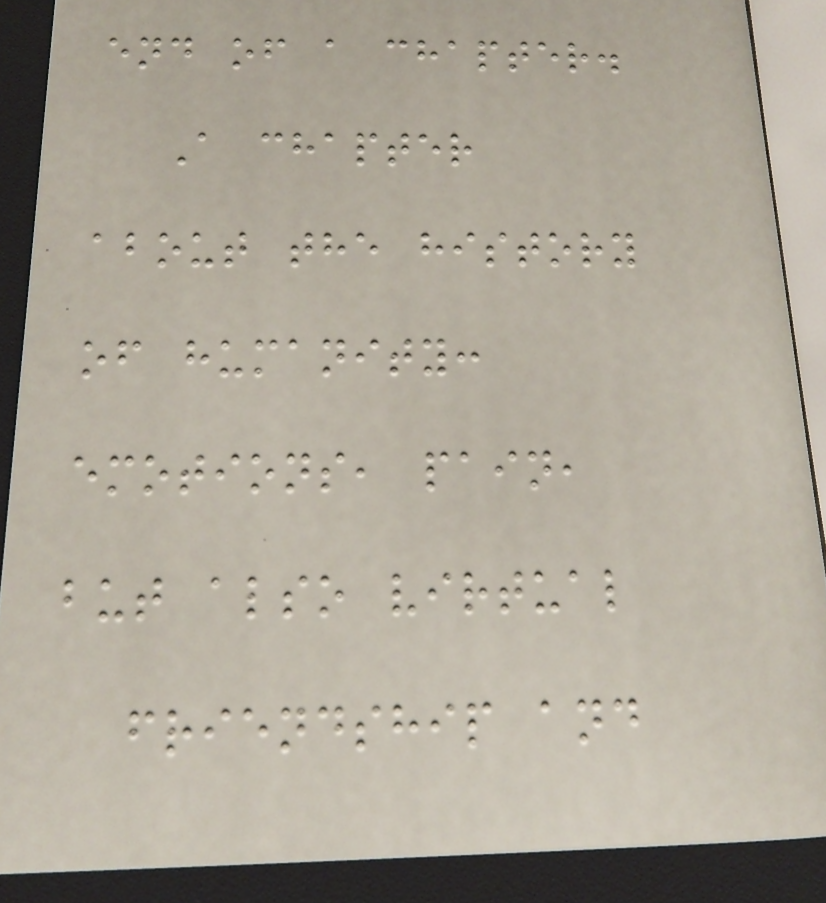end of a chapter.
A chapter
about the history
of humanity:
emotions, pain,
but also virtual
friendship and
